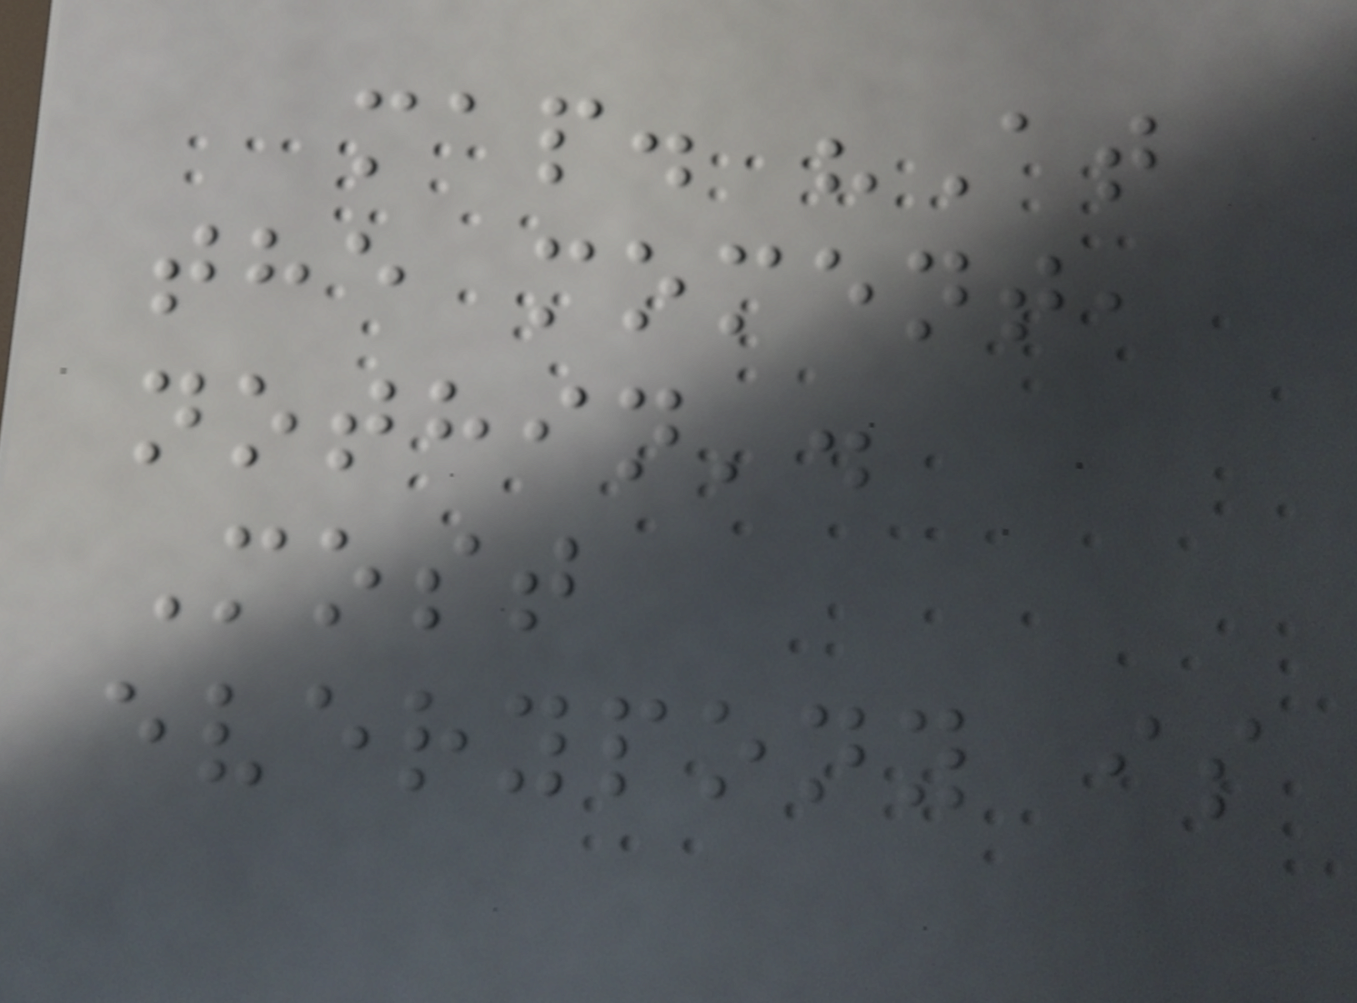map. "At
the moment,
nothin'.
Most
everypony is
